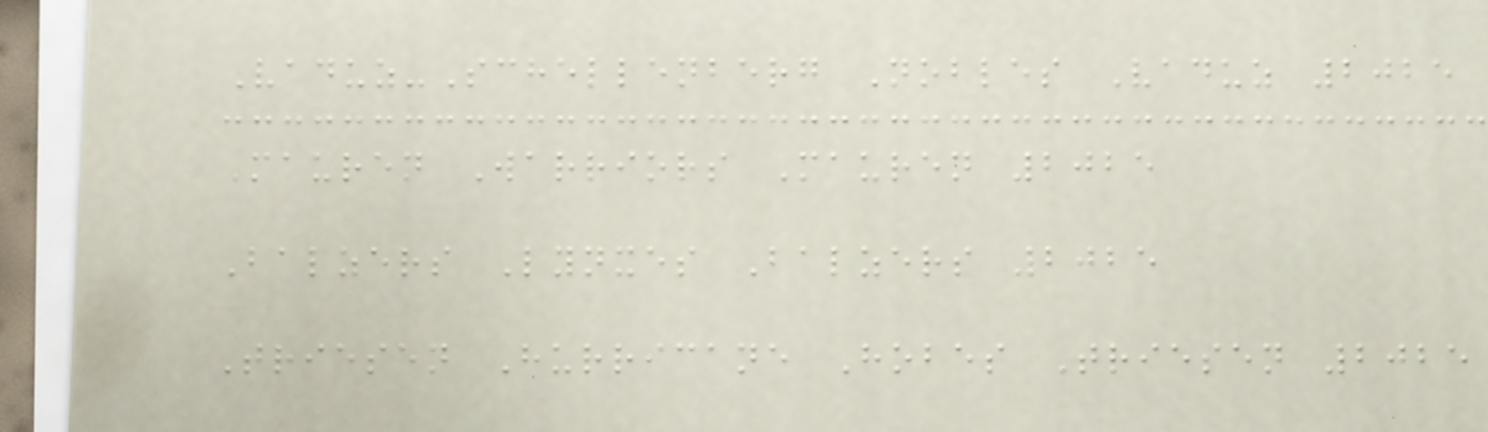Vaduz-Schellenberg Nobles Vaduz 2025
Mauren Warriors Mauren 2025
Balzers Lynxes Balzers 2025
Triesen Hurricane Hobes Triesen 2025
